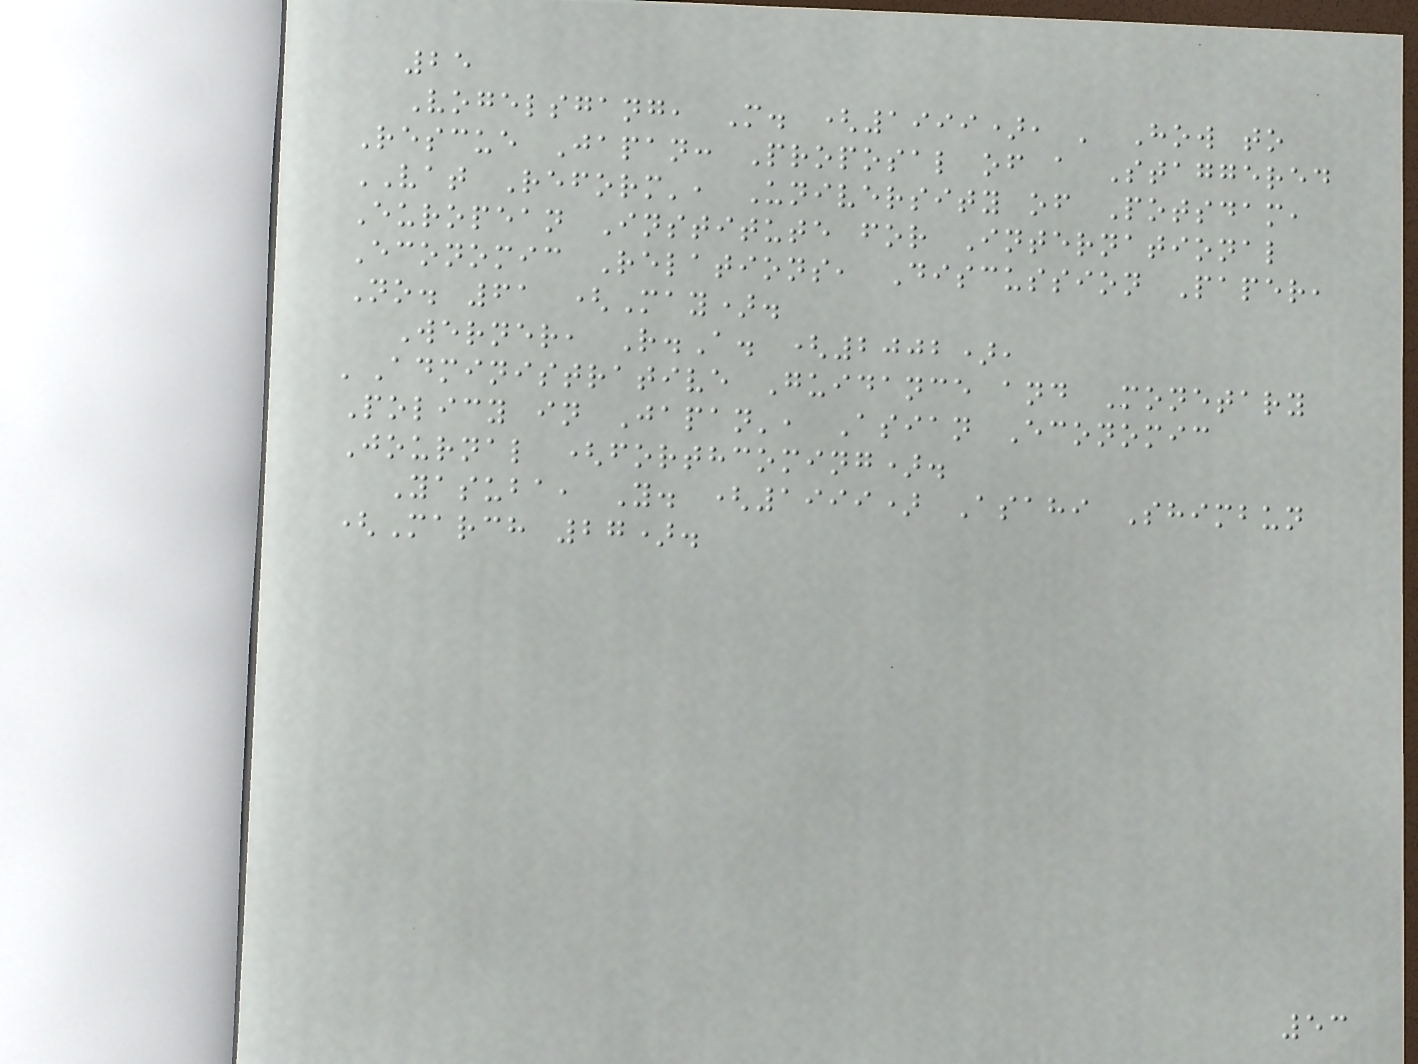25
Vogelsgang, M. (1999), ' How to
Rescue Japan: Proposal of a Staggered
VAT Reform', University of Potsdam,
European Institute for International
Economic Relations, Discussion Paper,
No. 61 (May).
Werner, R.A. (2002),
'Administrative Guidance and Monetary
Policy in Japan', Asian Economic
Journal (forthcoming).
Yasuba, Y. (1999) Asahi Shimbun
(March 27).
53
